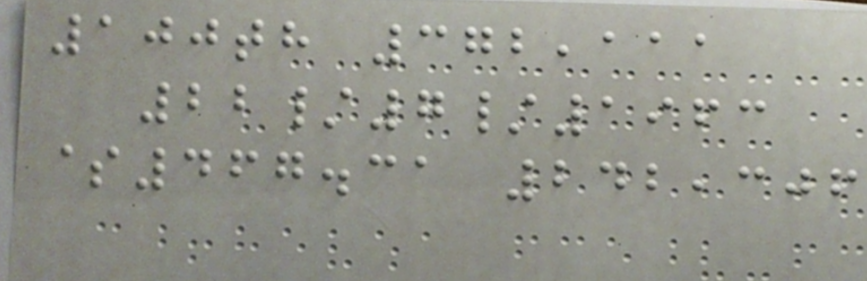100th 372,111
22/7/1963
$467.31 242,306
